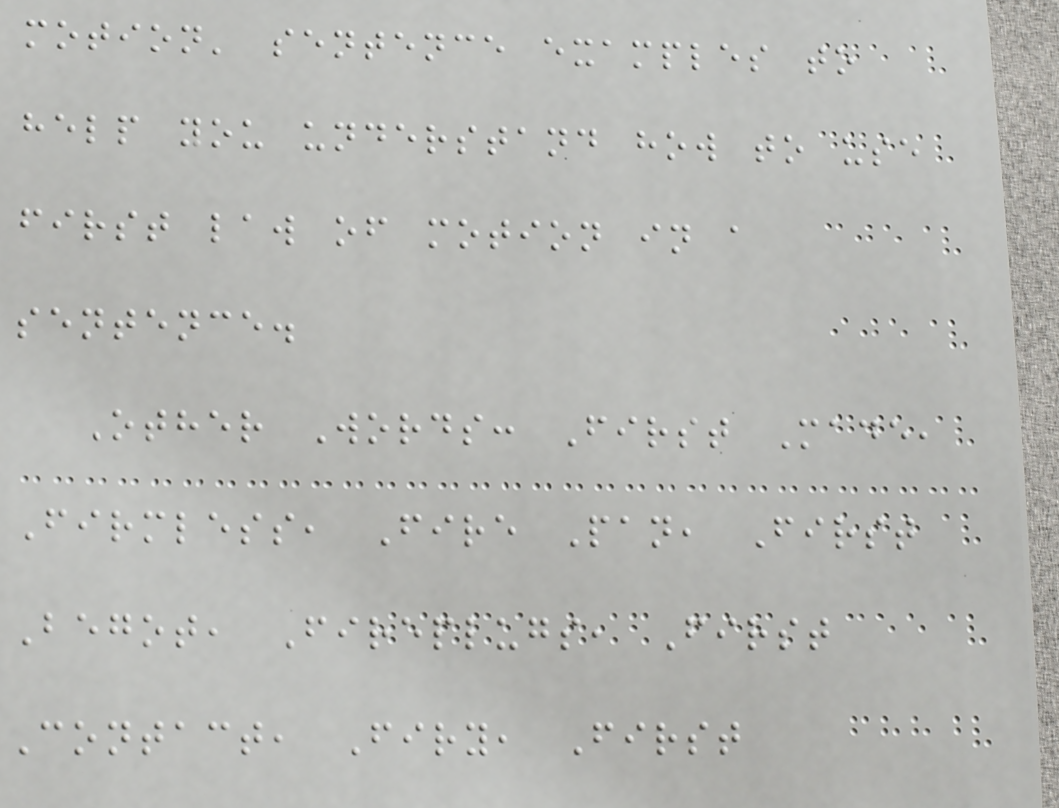motion' sentence examples to
help you understand how to use
first law of motion in a
sentence.
Other Words: First Made,
Firmless, Fire Pan, First
Begot, Fireplugs, First
Contact, Firy, First
